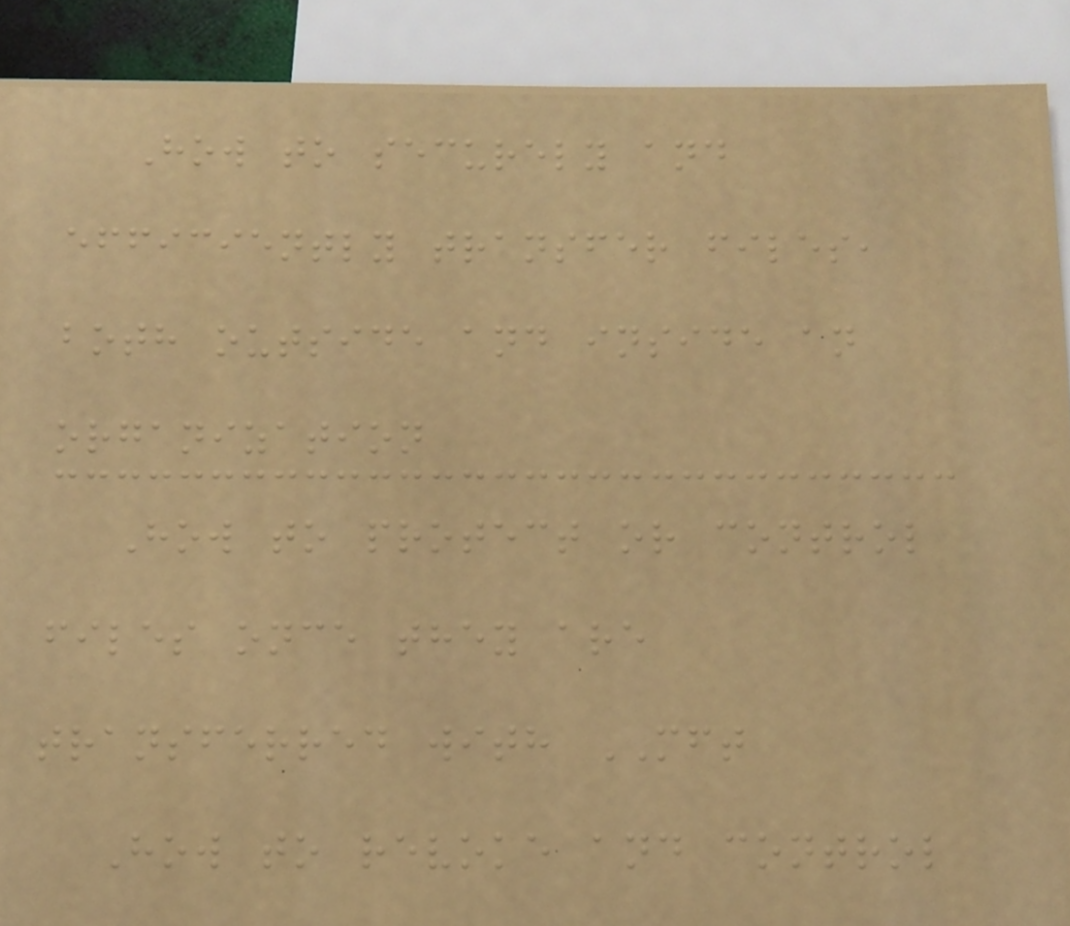How to securely and
efficiently transfer files,
both outside and inside an
organization
How to protect or control
files once they are
transferred with MFT
How to revoke and control
